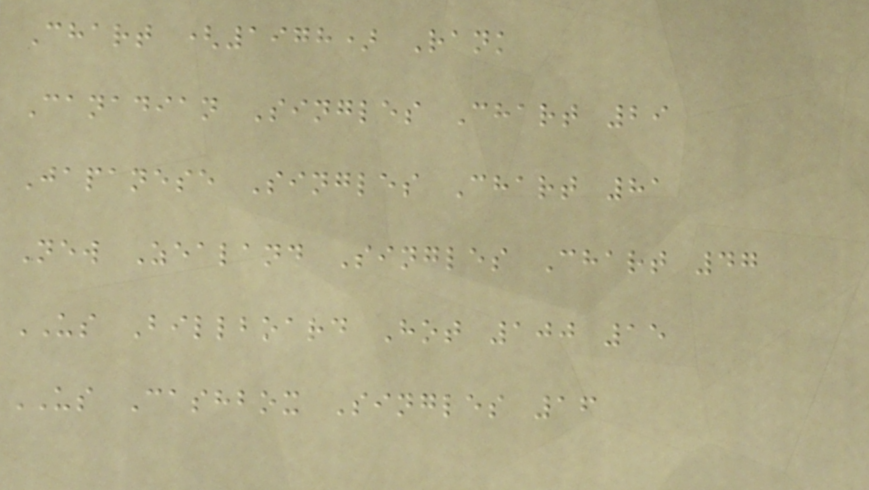Chart (1978) Rank
Canadian Singles Chart 29
Japanese Singles Chart 81
New Zealand Singles Chart 47
US Billboard Hot 100 15
US Cashbox Singles 16
